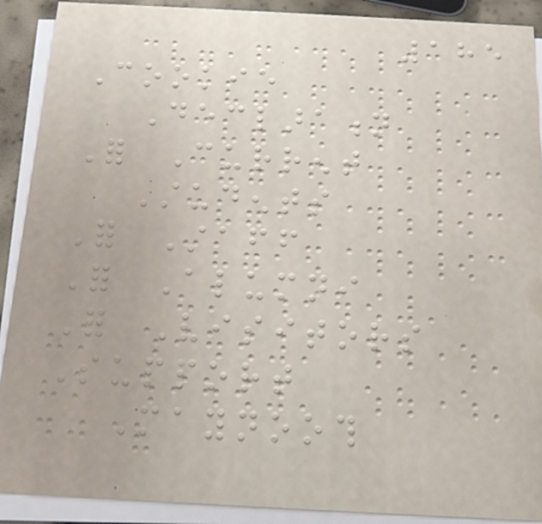185
Cookie
Declaration
For Current
Students
For Staff
For Alumni
For Visitors
Support
Maynooth
